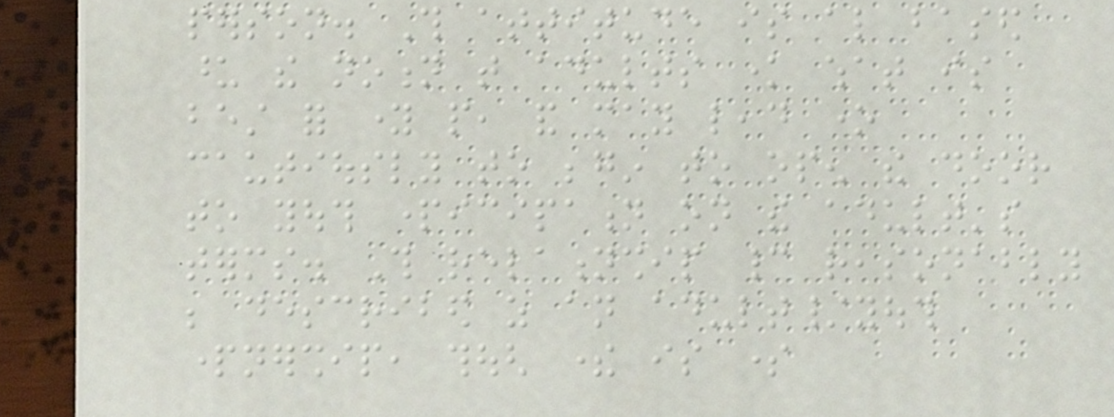person. This attitude is also based
upon the notion that adults know what is
best for young people, and may lead one
cautiously to begin to open the door
to youth participation on the adult's
terms. This relationship cannot reasonably
be described as an adult/youth
partnership, though there is some
